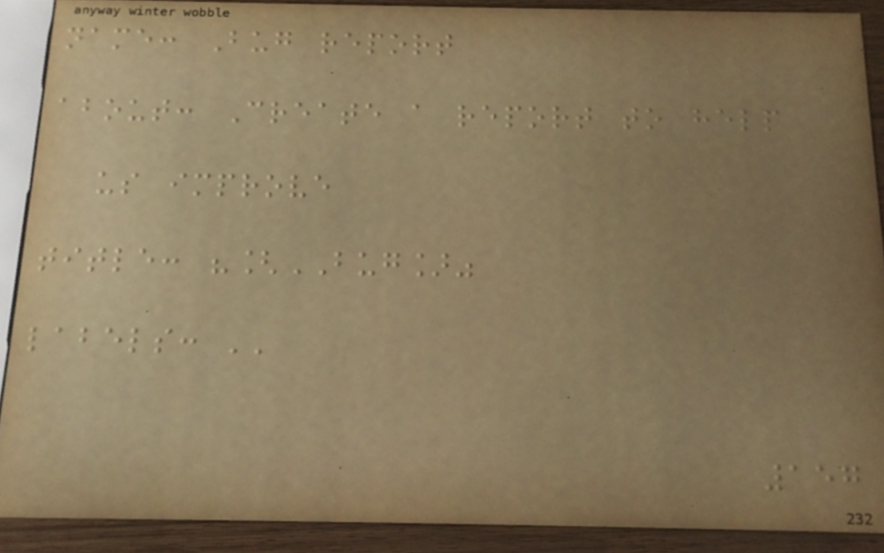name: Bug report
about: Create a report to help
us improve
title: "[BUG]"
labels: ''
157
